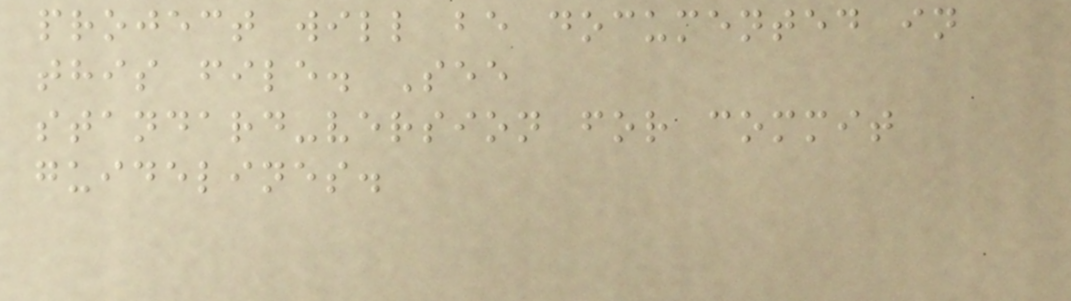project will be documented in
this file. See
standard-version for commit
guidelines.
